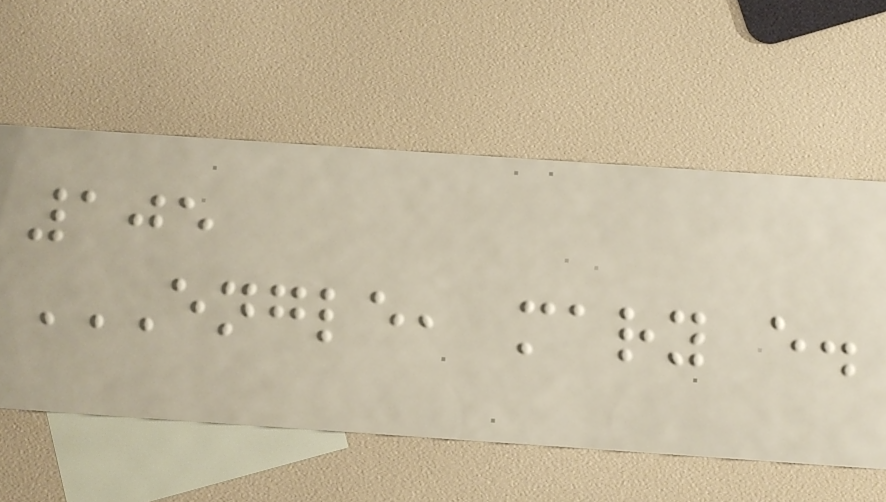105
ENGLE, MARY E.
